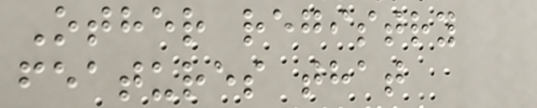Other registry
features that
